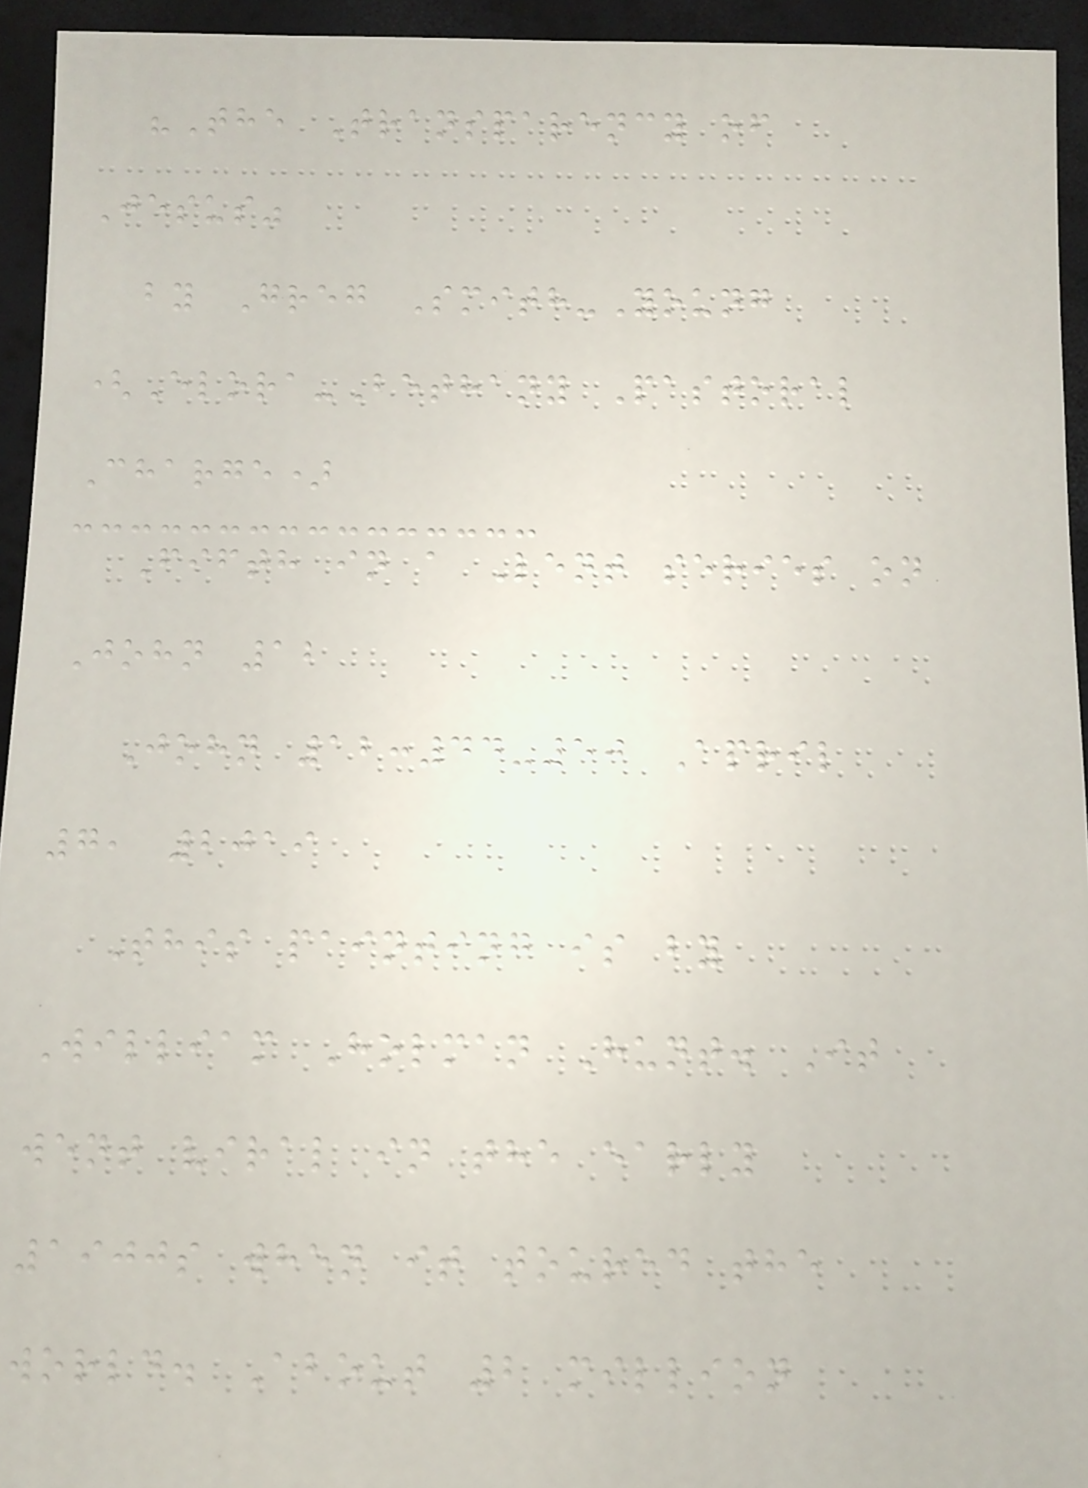"The Transparency of
Jesus"
by Greg Smith-Young
(Elora-Bethany Pastoral
Charge)
Fifth in a Lent series on
John 12
John 12:44-50 April
7, 2019
This painting is by
William Holman Hunt. It
went viral in the early
1900s when it toured the
world. About 2 million
